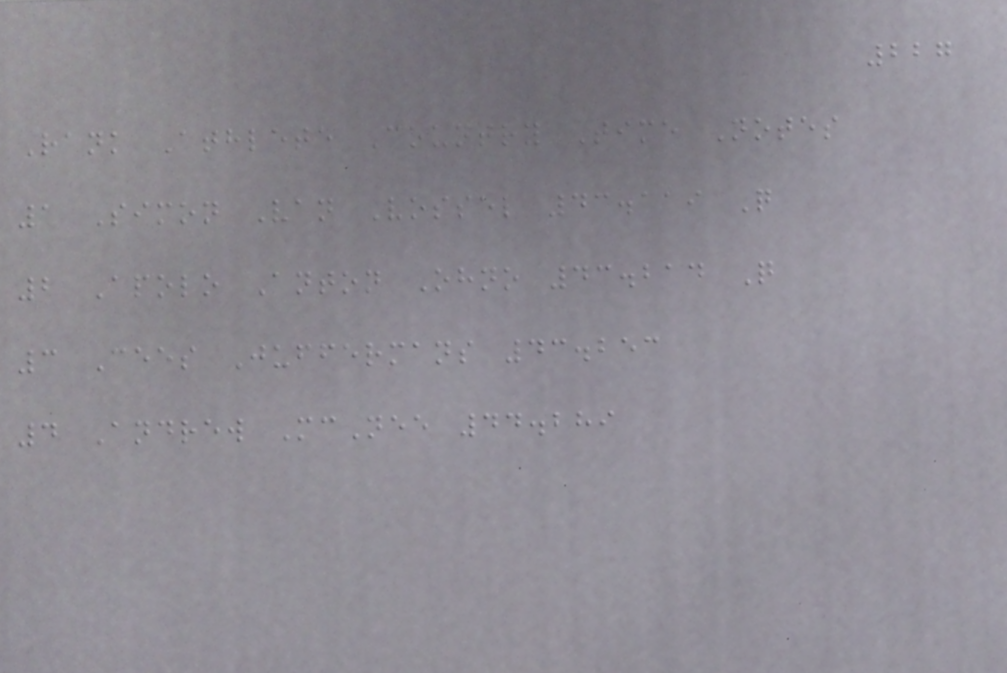227
Rank Athlete Country Time Notes
1 Simon Van Vossel 43.119 Q
2 Apolo Anton Ohno 43.214 Q
3 Cees Juffermans 43.253
4 Andrew McNee 44.289
